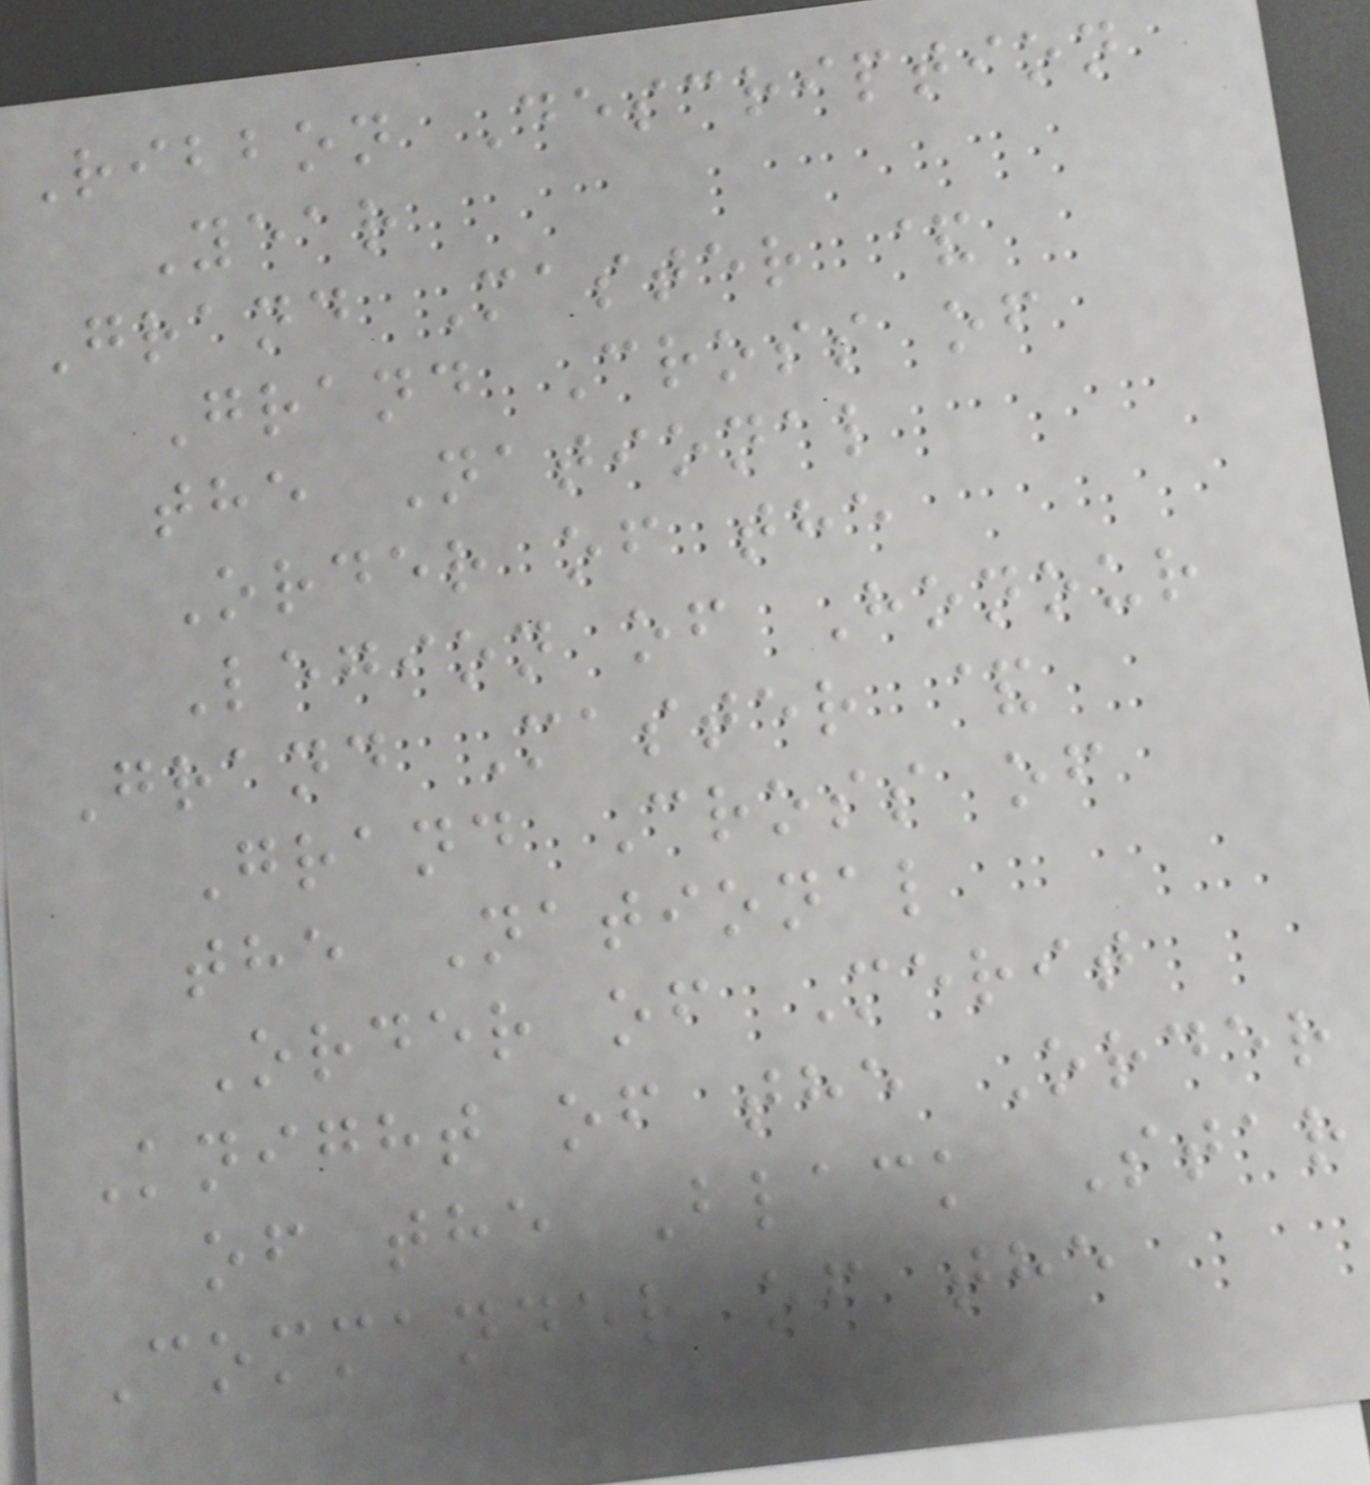Ribbon Description
Year
Grand Master &
Grand Cross of
the National
Order of the
Legion of Honour
Grand Master &
Grand Cross of
the National
Order of Merit
Knight of the Order
of the Black Star
Commander of the
